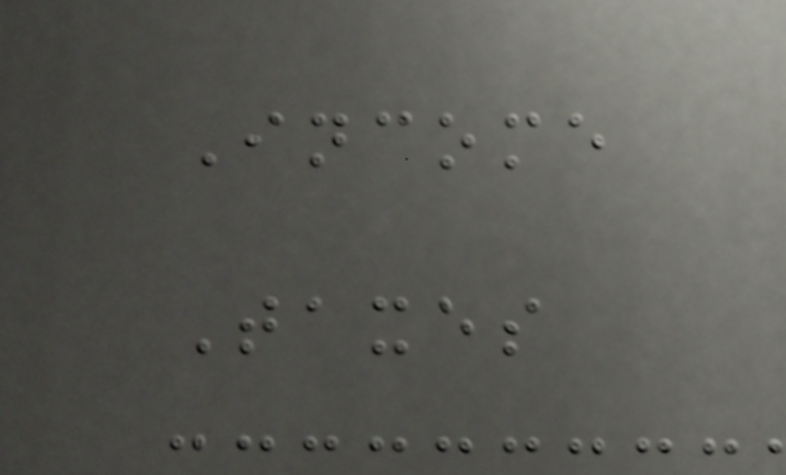Income
Taxes
